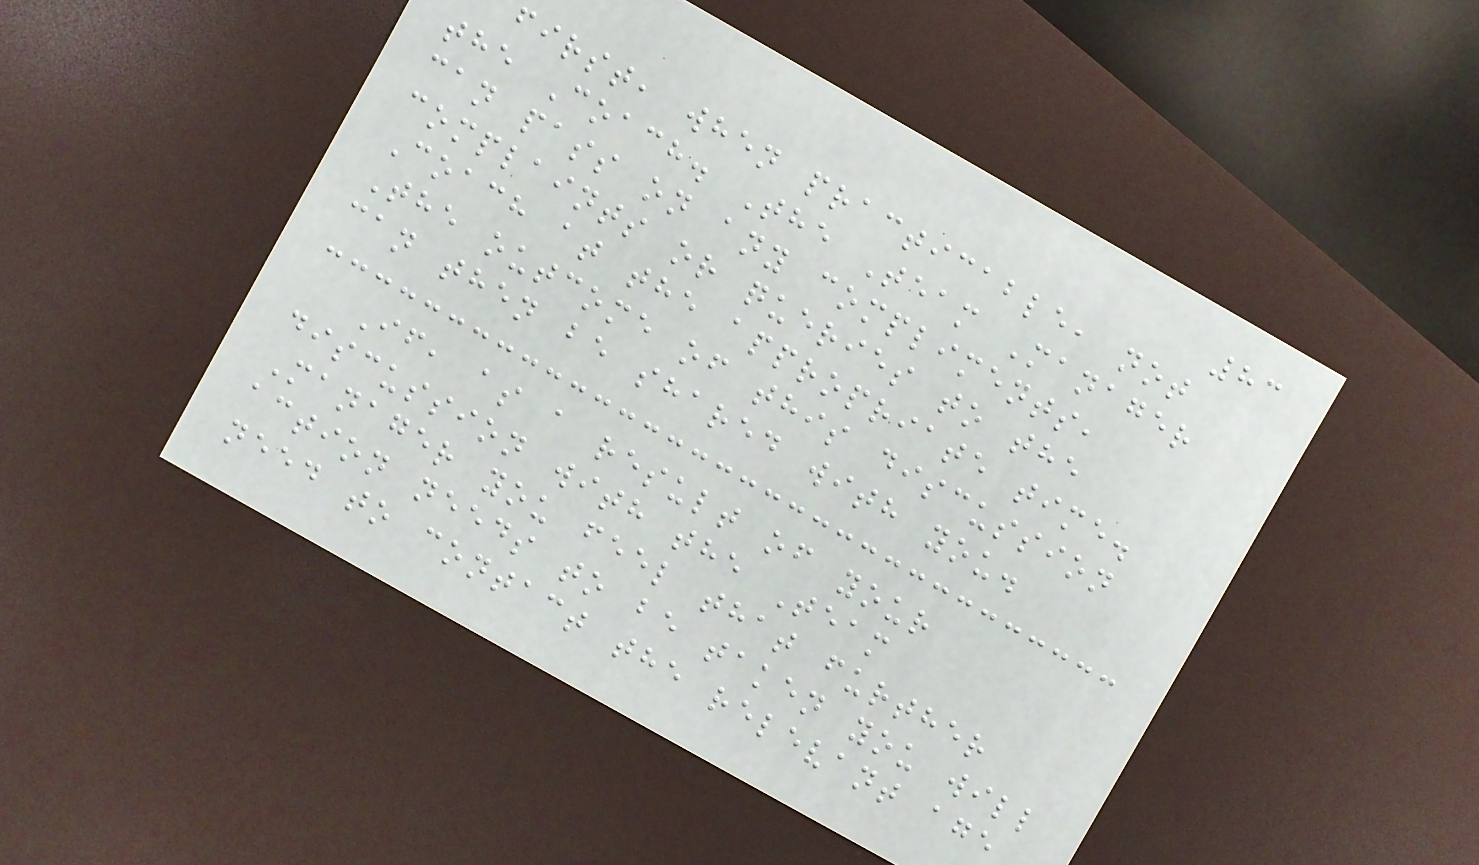83
first, when practicable, not
the Coach. The Team Manager
can pass on any compliments,
complaints or queries to the
Coach at the appropriate time.
The outcome of this discussion
can then be shared with you.
If, as a result of your
discussion with the Team
Manager you feel that further
action needs to be taken you will
need to contact the relevant age
